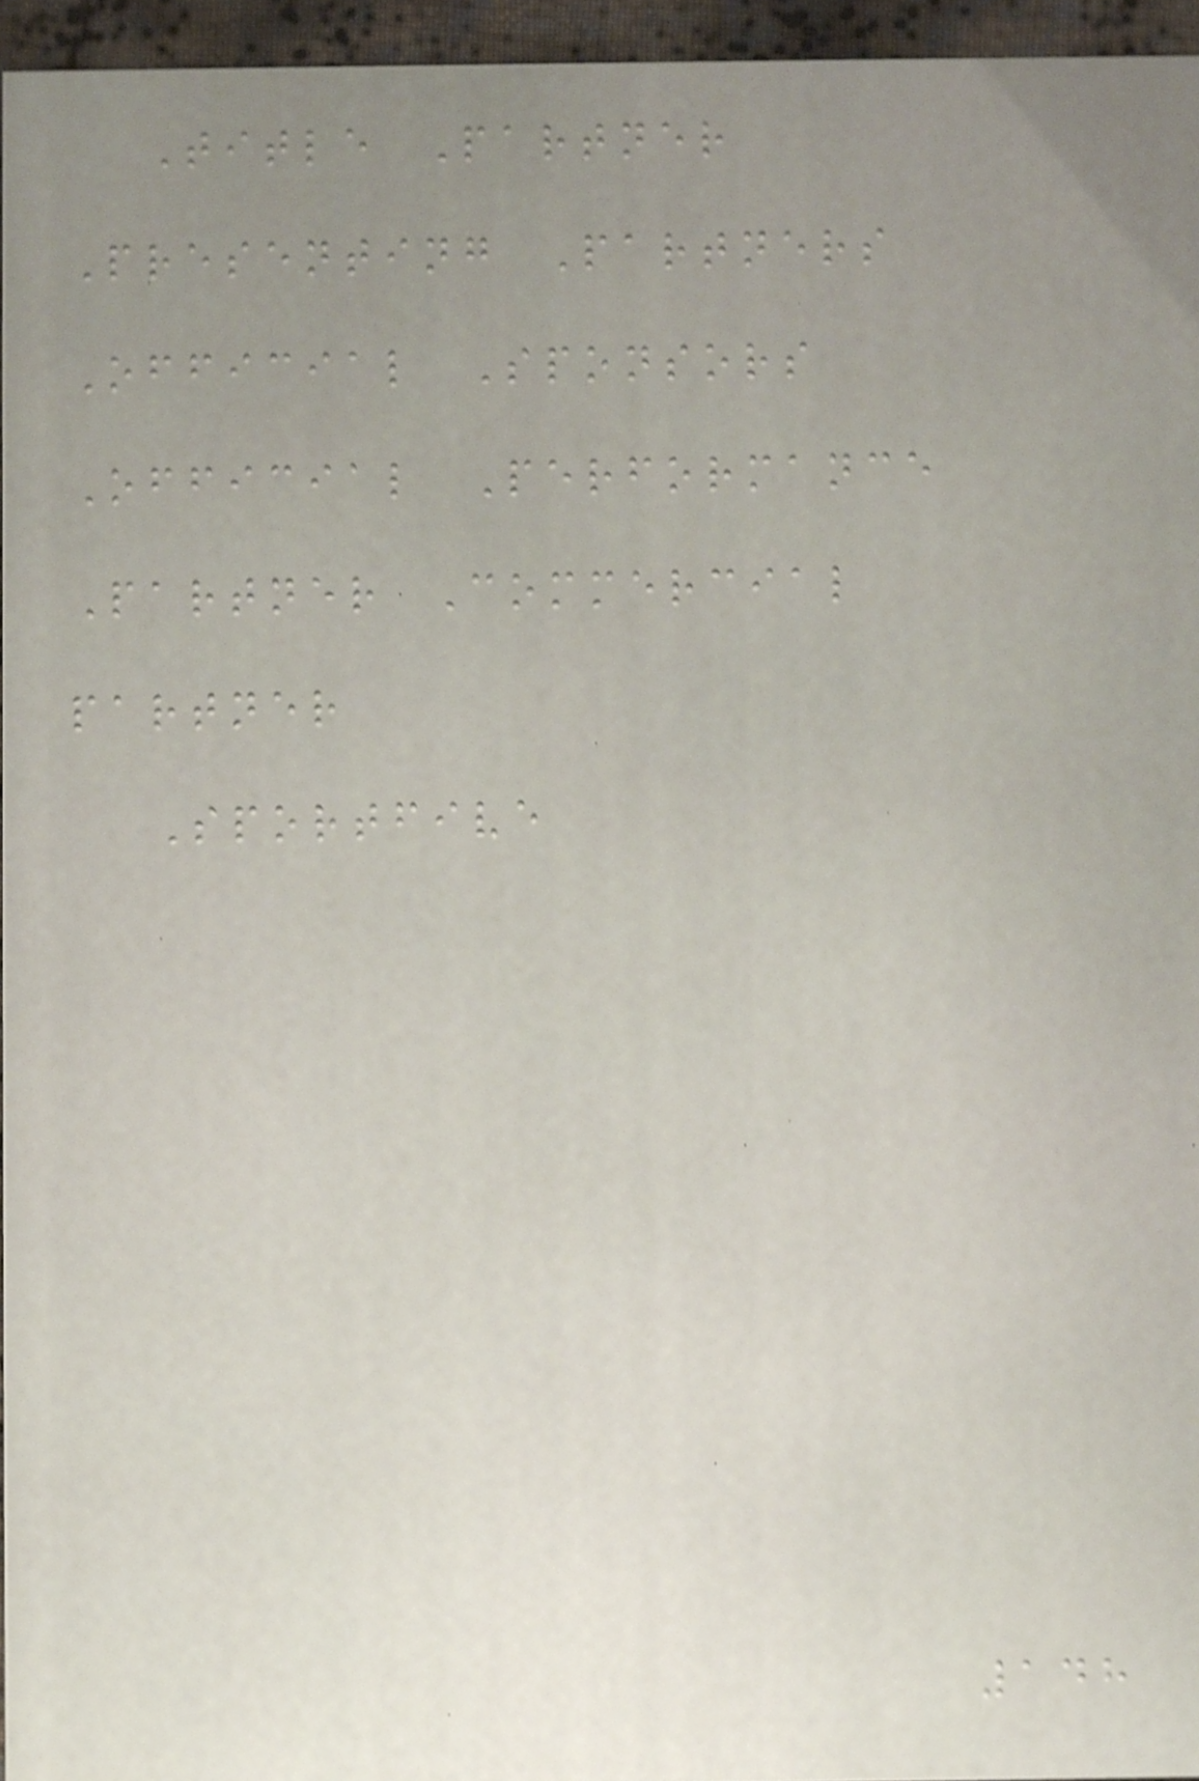Title Partner
Presenting Partners
Official Sponsors
Official Performance
Partner Commercial
partner
Sportfive
148
